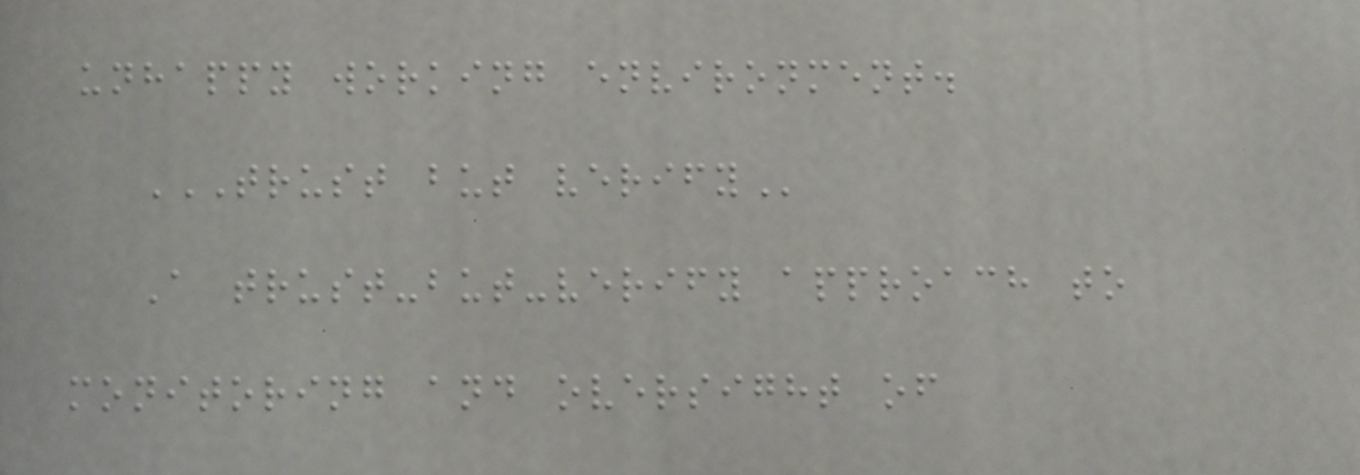unhappy working environment.
TRUST BUT VERIFY
A trust-but-verify approach to
monitoring and oversight of
